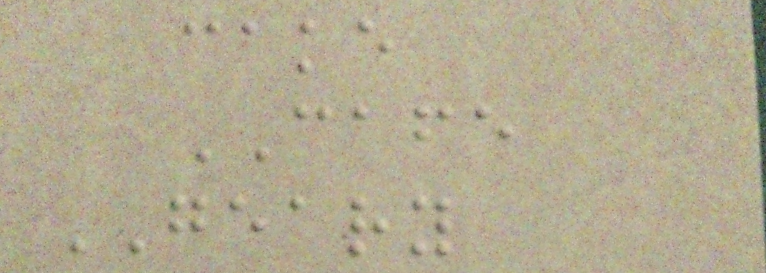cake
CAFE
GEARY
